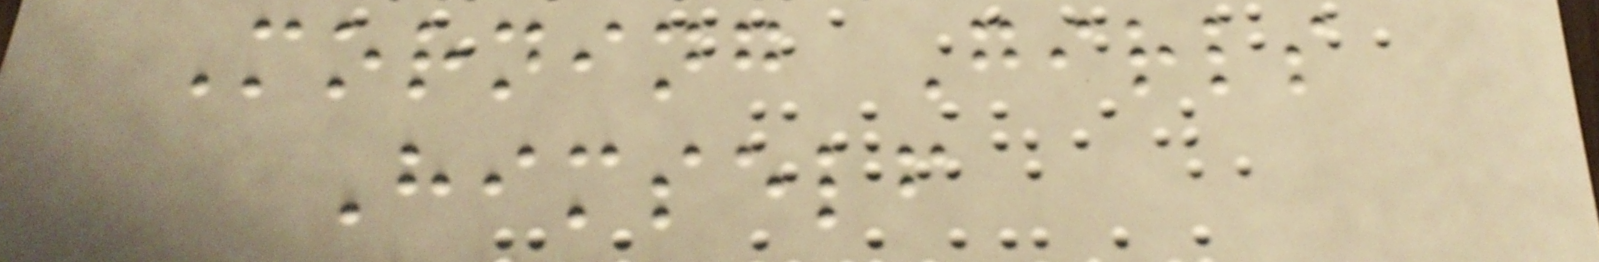Morning Girls
Himself
